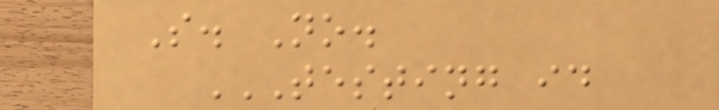S. No.
TESTING ID
